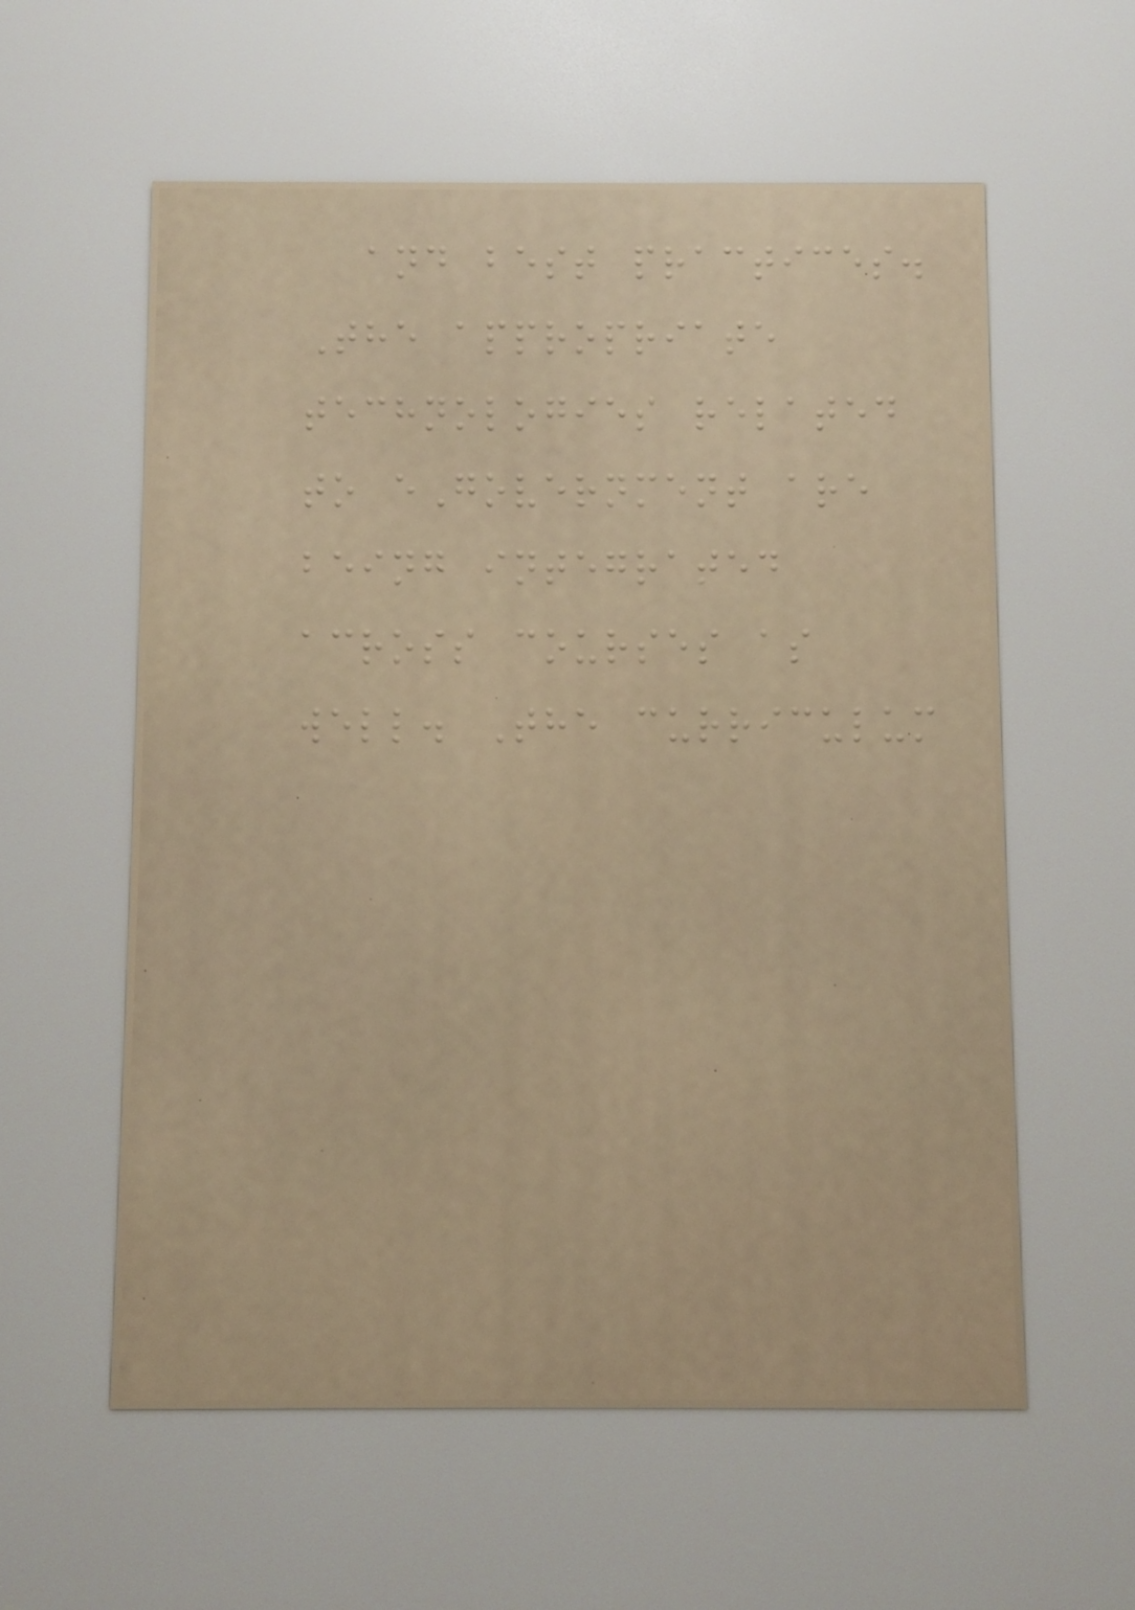and best practices.
The appropriate
technologies related
to eGovernment are
being integrated
across courses as
well. The curriculum
